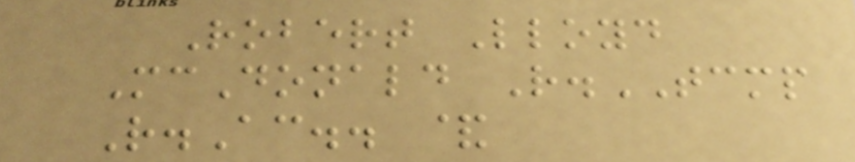Robert Lloyd
McDonald R.TCMP
R.Ac.. &
